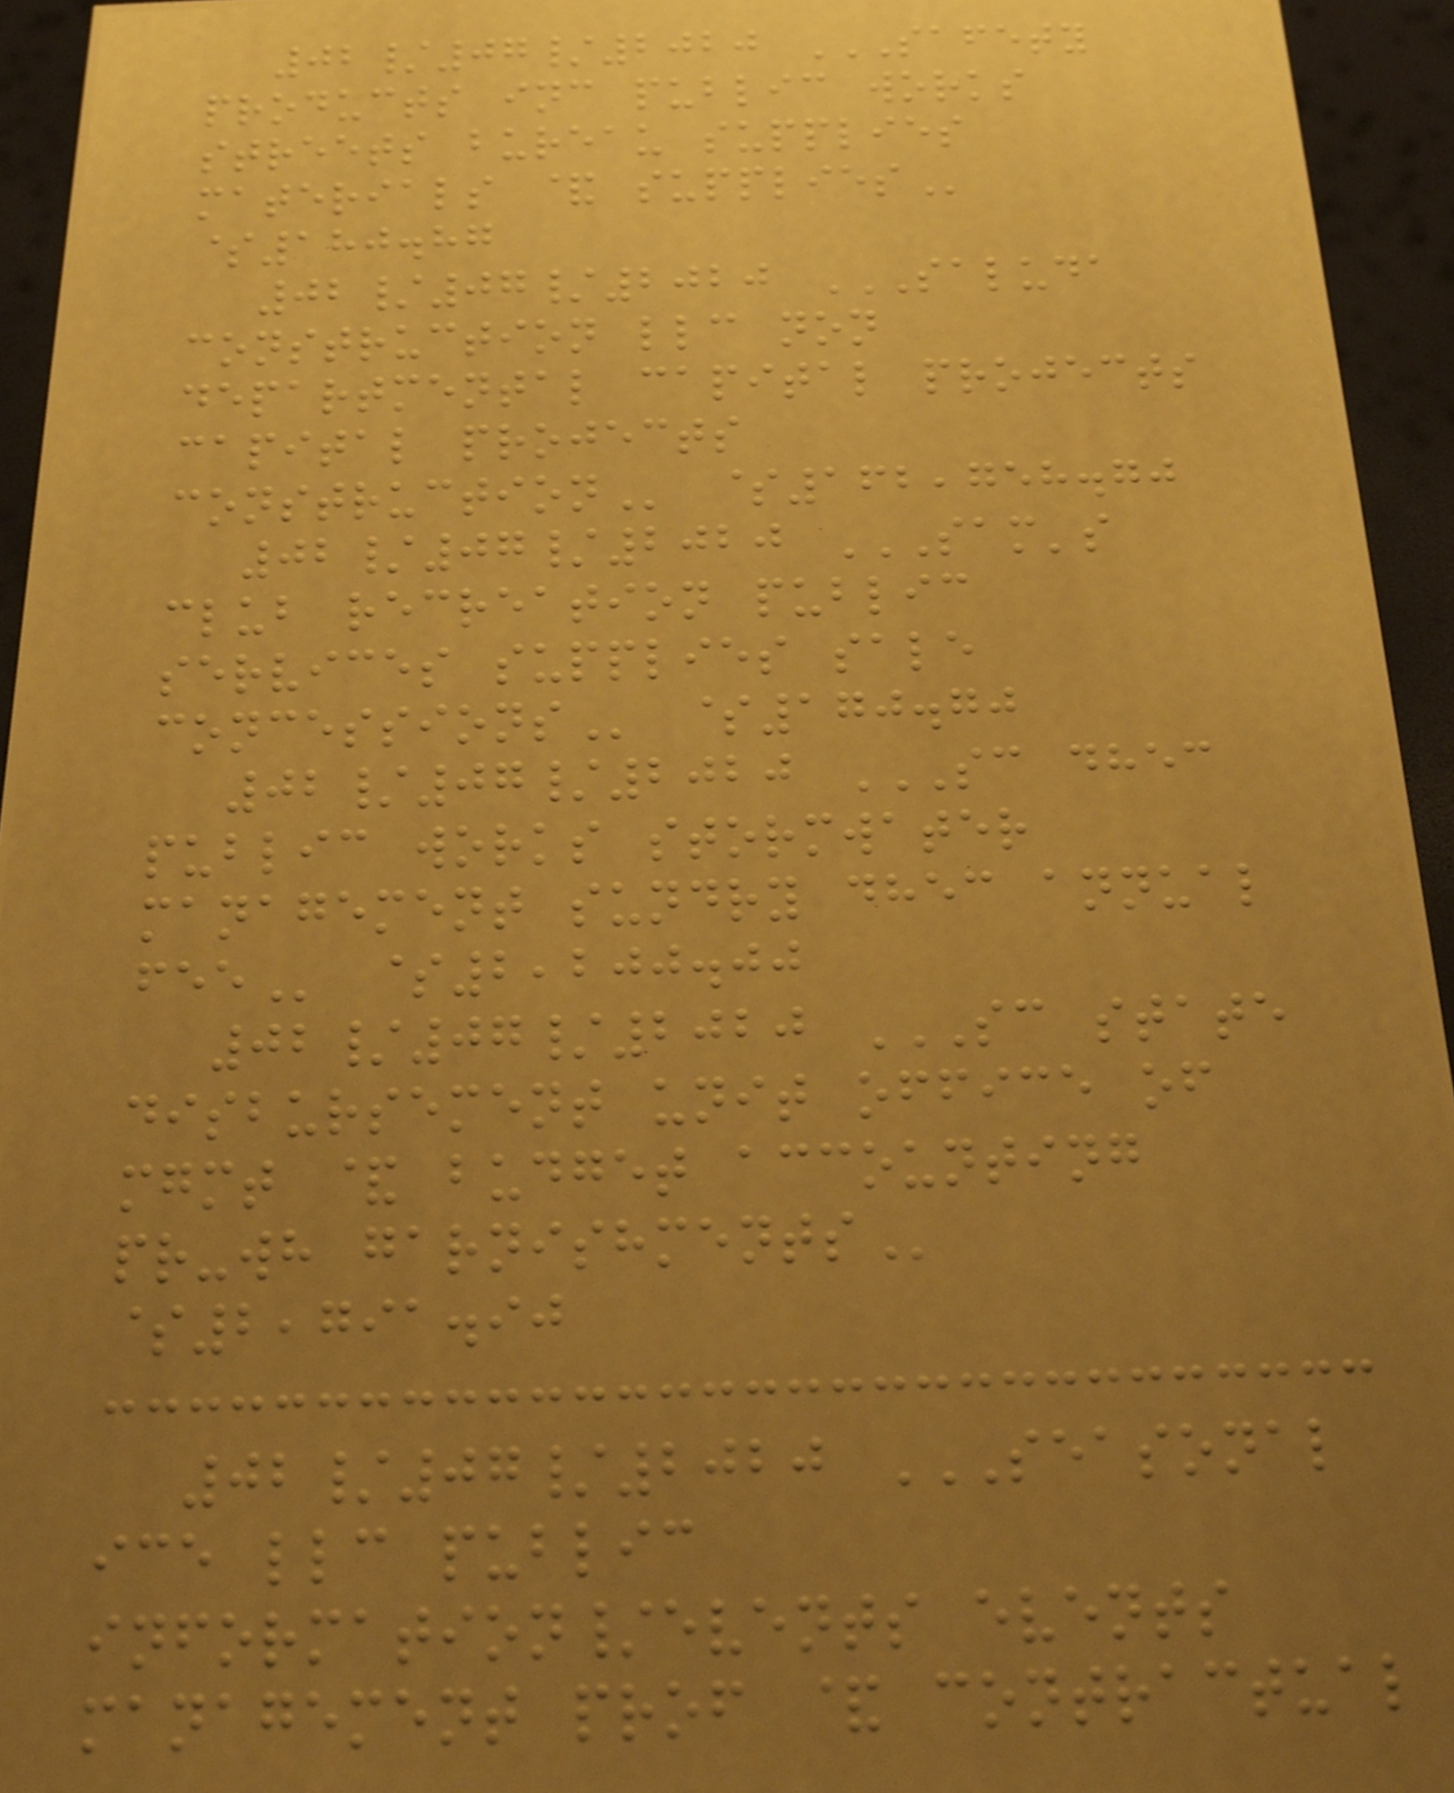02/07/2020 SAFETY
PRODUCTS INC PUBLIC WORKS
STREETS BUREAU SUPPLIES
MATERIALS & SUPPLIES
$180.87
02/07/2020 SALUDA
CONSTRUCTION LLC NON
DEPARTMENTAL CAPITAL PROJECTS
CAPITAL PROJECTS
CONSTRUCTION $162,758.70
02/07/2020 SAM'S
CLUB RECREATION PUBLIC
SERVICES SUPPLIES SALE
CONCESSIONS $170.70
02/07/2020 SC DHEC
PUBLIC WORKS STORMWATER
MANAGEMENT SUNDRY DHEC ANNUAL
FEE $2,200.00
02/07/2020 SC STATE
DISBURSEMENT UNIT OFFICE OF
MGMT & BUDGET ACCOUNTING
PR-WH GARNISHMENTS
$2,791.90
02/07/2020 SEASONAL
ICE LLC PUBLIC
INFORMATION/EVENTS EVENTS
MANAGEMENT PROF & CONTRACTUAL
